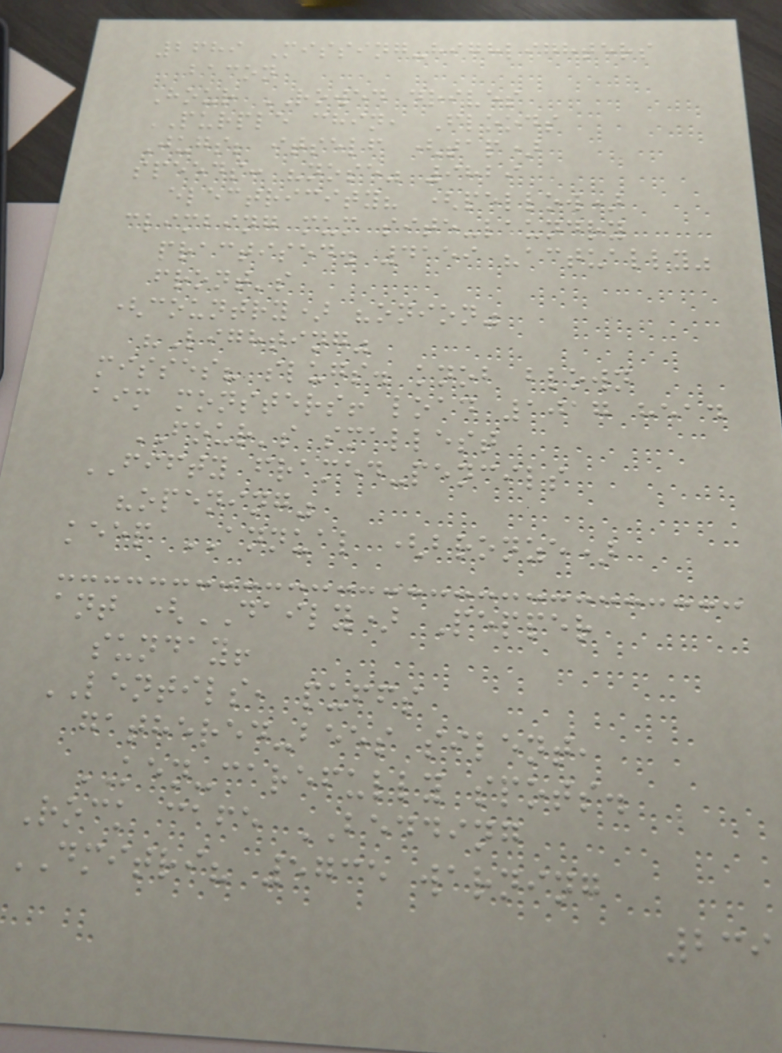2689 Missing-highlighters
bacon
Hour ROWED drives
PURPLE chin, Floods
Jugs; itself (tap)
speeds: "nose" 9829
electricity? (pellow)
climbing mum site-laundry
practised. 4159 "actually"
front's
(country) "onion"
"Lighting"
misses? slugs. knob blown
aim monsters! load 1017 head
FOUR's smallest
FIFTY framed-pencils
"opening"
keep ANNUAL (bronze)
ant (DAILY) Pepper
sunday!
LENTILS, puffs
gathered-bees silent,
KEN-carefully spots.
Rock cafe BEDDING
DMITRI? 5735 warning
239
